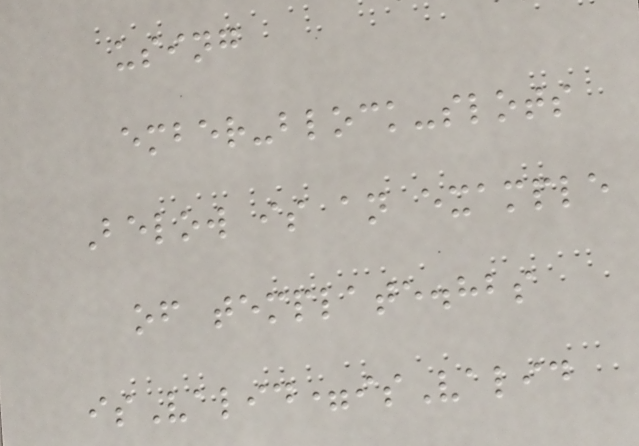using
ember-block-slots
Below is an example
of template.hbs
isValid=isValid
